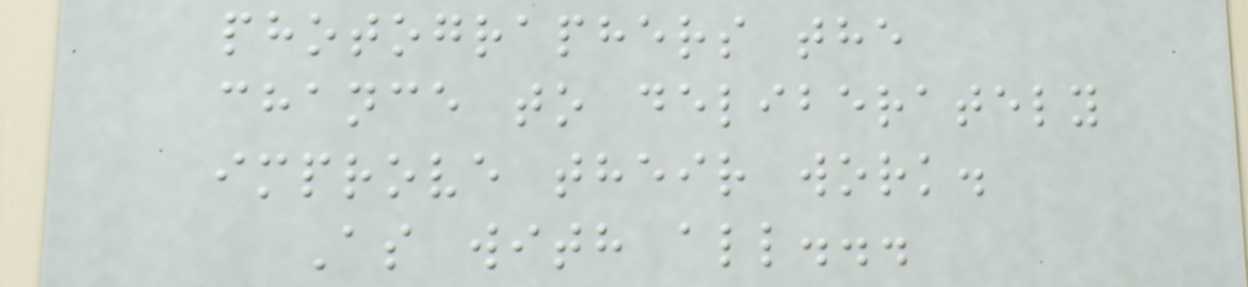photographers the
chance to deliberately
improve their work.
As with all...
